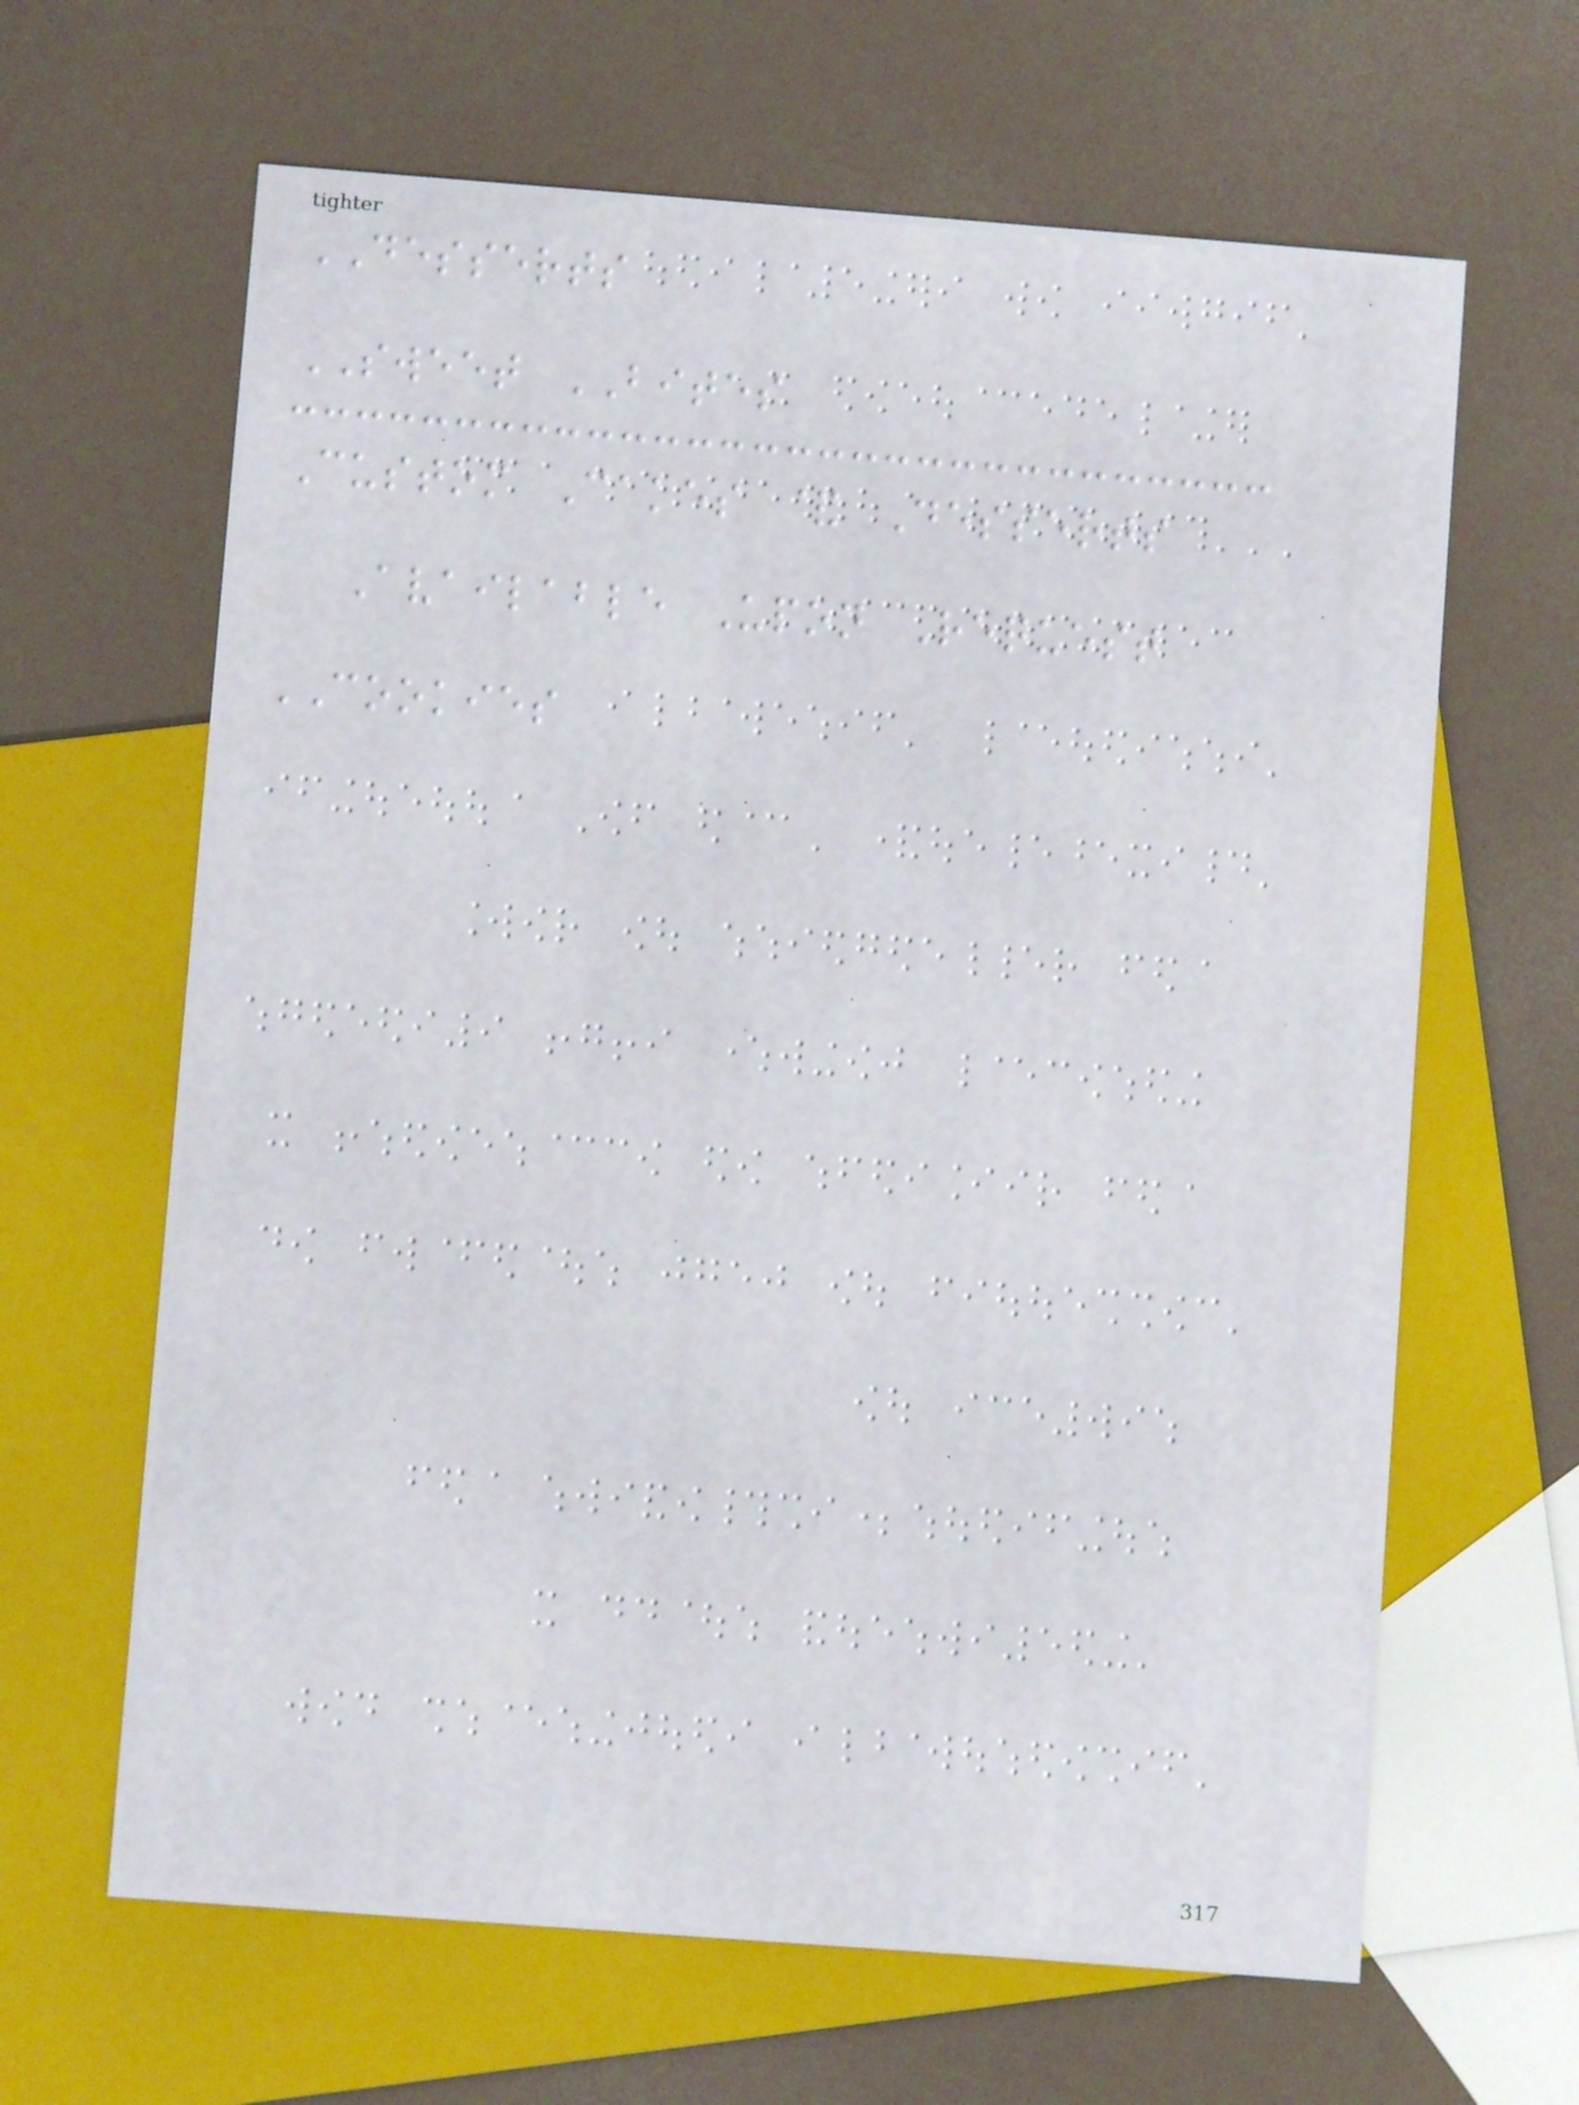DESSERTS
SWEET BITES
Custom Cakes & Desserts
Available Upon Request
COOKIES
